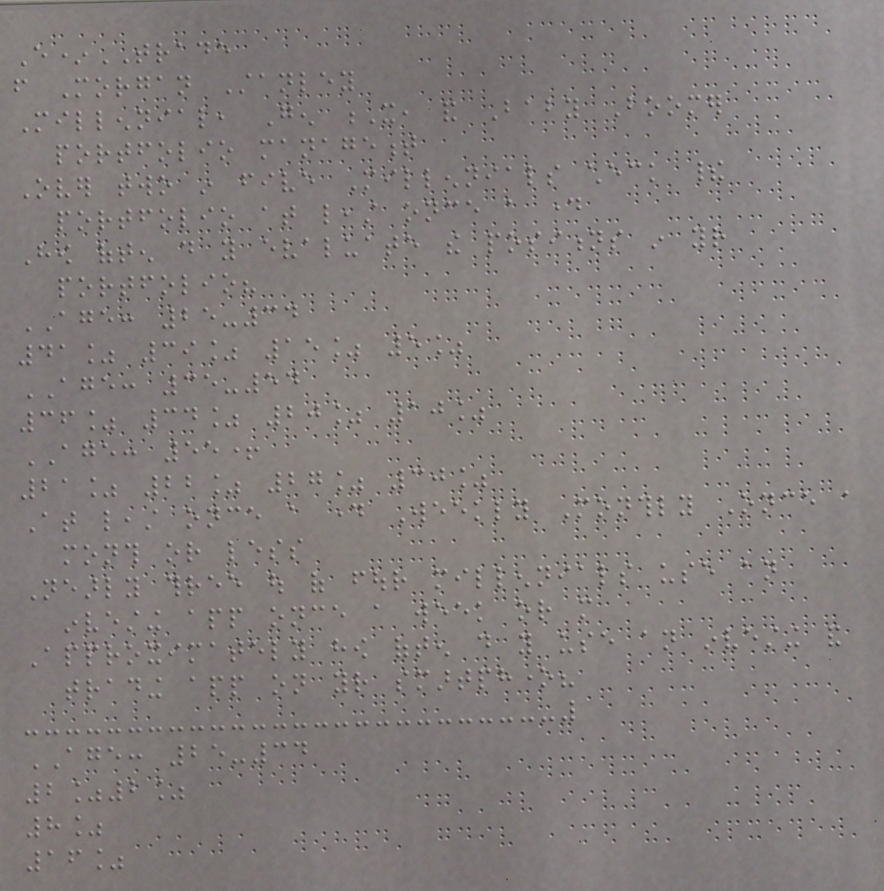E*TRADE
from Morgan Stanley
Millennial, Gen X, and Baby Boomer
portfolio management
Over two in five Millennials check their
portfolio at least once a day
How often do you evaluate the positions in your
portfolio?
AGE: 25-34
41% 39% 15% 5%
AGE: 35-54
36% 34% 20% 10%
AGE: 55+
21% 22% 27% 30%
At least once a day Weekly Monthly Once a
month or less
Nearly three out of four millennials use an
investing app once a week or more
Approximately how often do you use an investing and
trading app on your smartphone?
AGE: 25-34
2%2%
8%
16%
